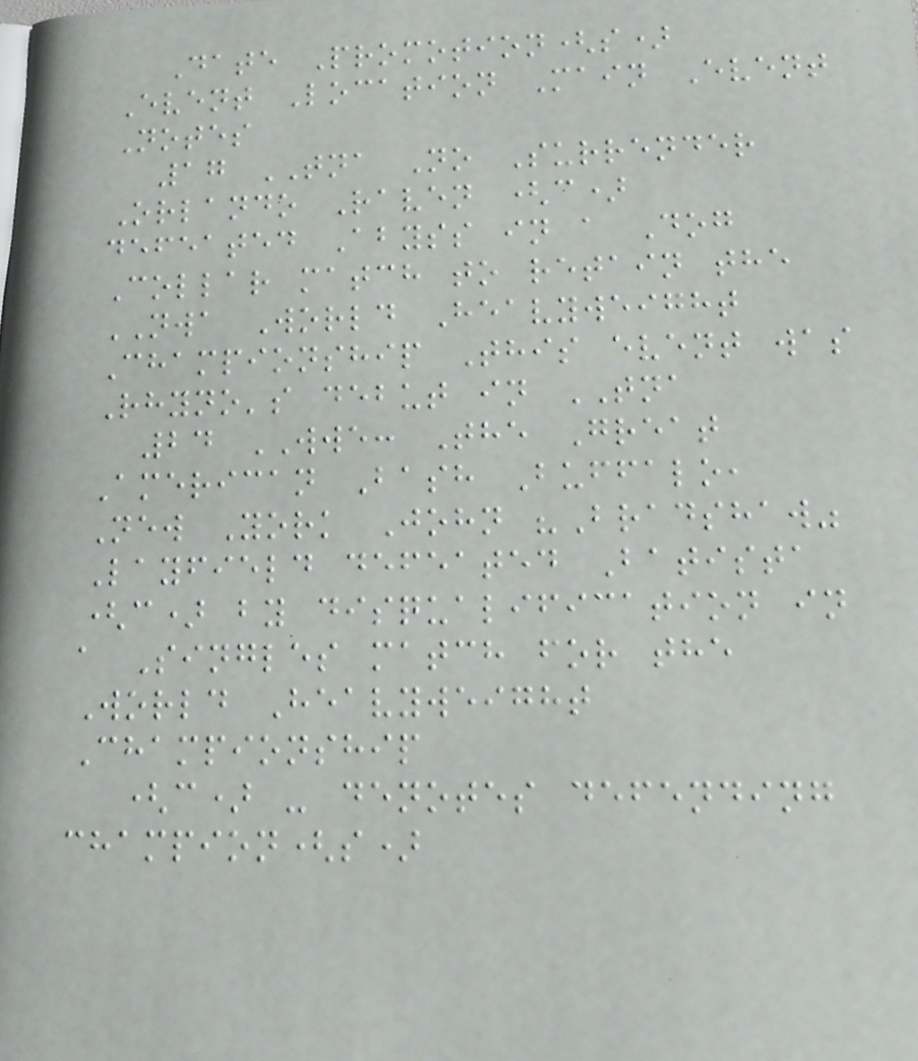Date Promotion(s)
Event Location Main Event
Notes
17 TNA No Surrender
Orlando Raven (c)
defeated Abyss in a Dog
Collar match to retain the
NWA World Heavyweight
Championship This event was
Rhyno's debut in TNA
24 WWE: The Great
American Bash Buffalo,
New York John "Bradshaw"
Layfield defeated Batista
(c) by disqualification in
a Singles match for the
World Heavyweight
Championship
(c) - denotes defending
champion(s)
